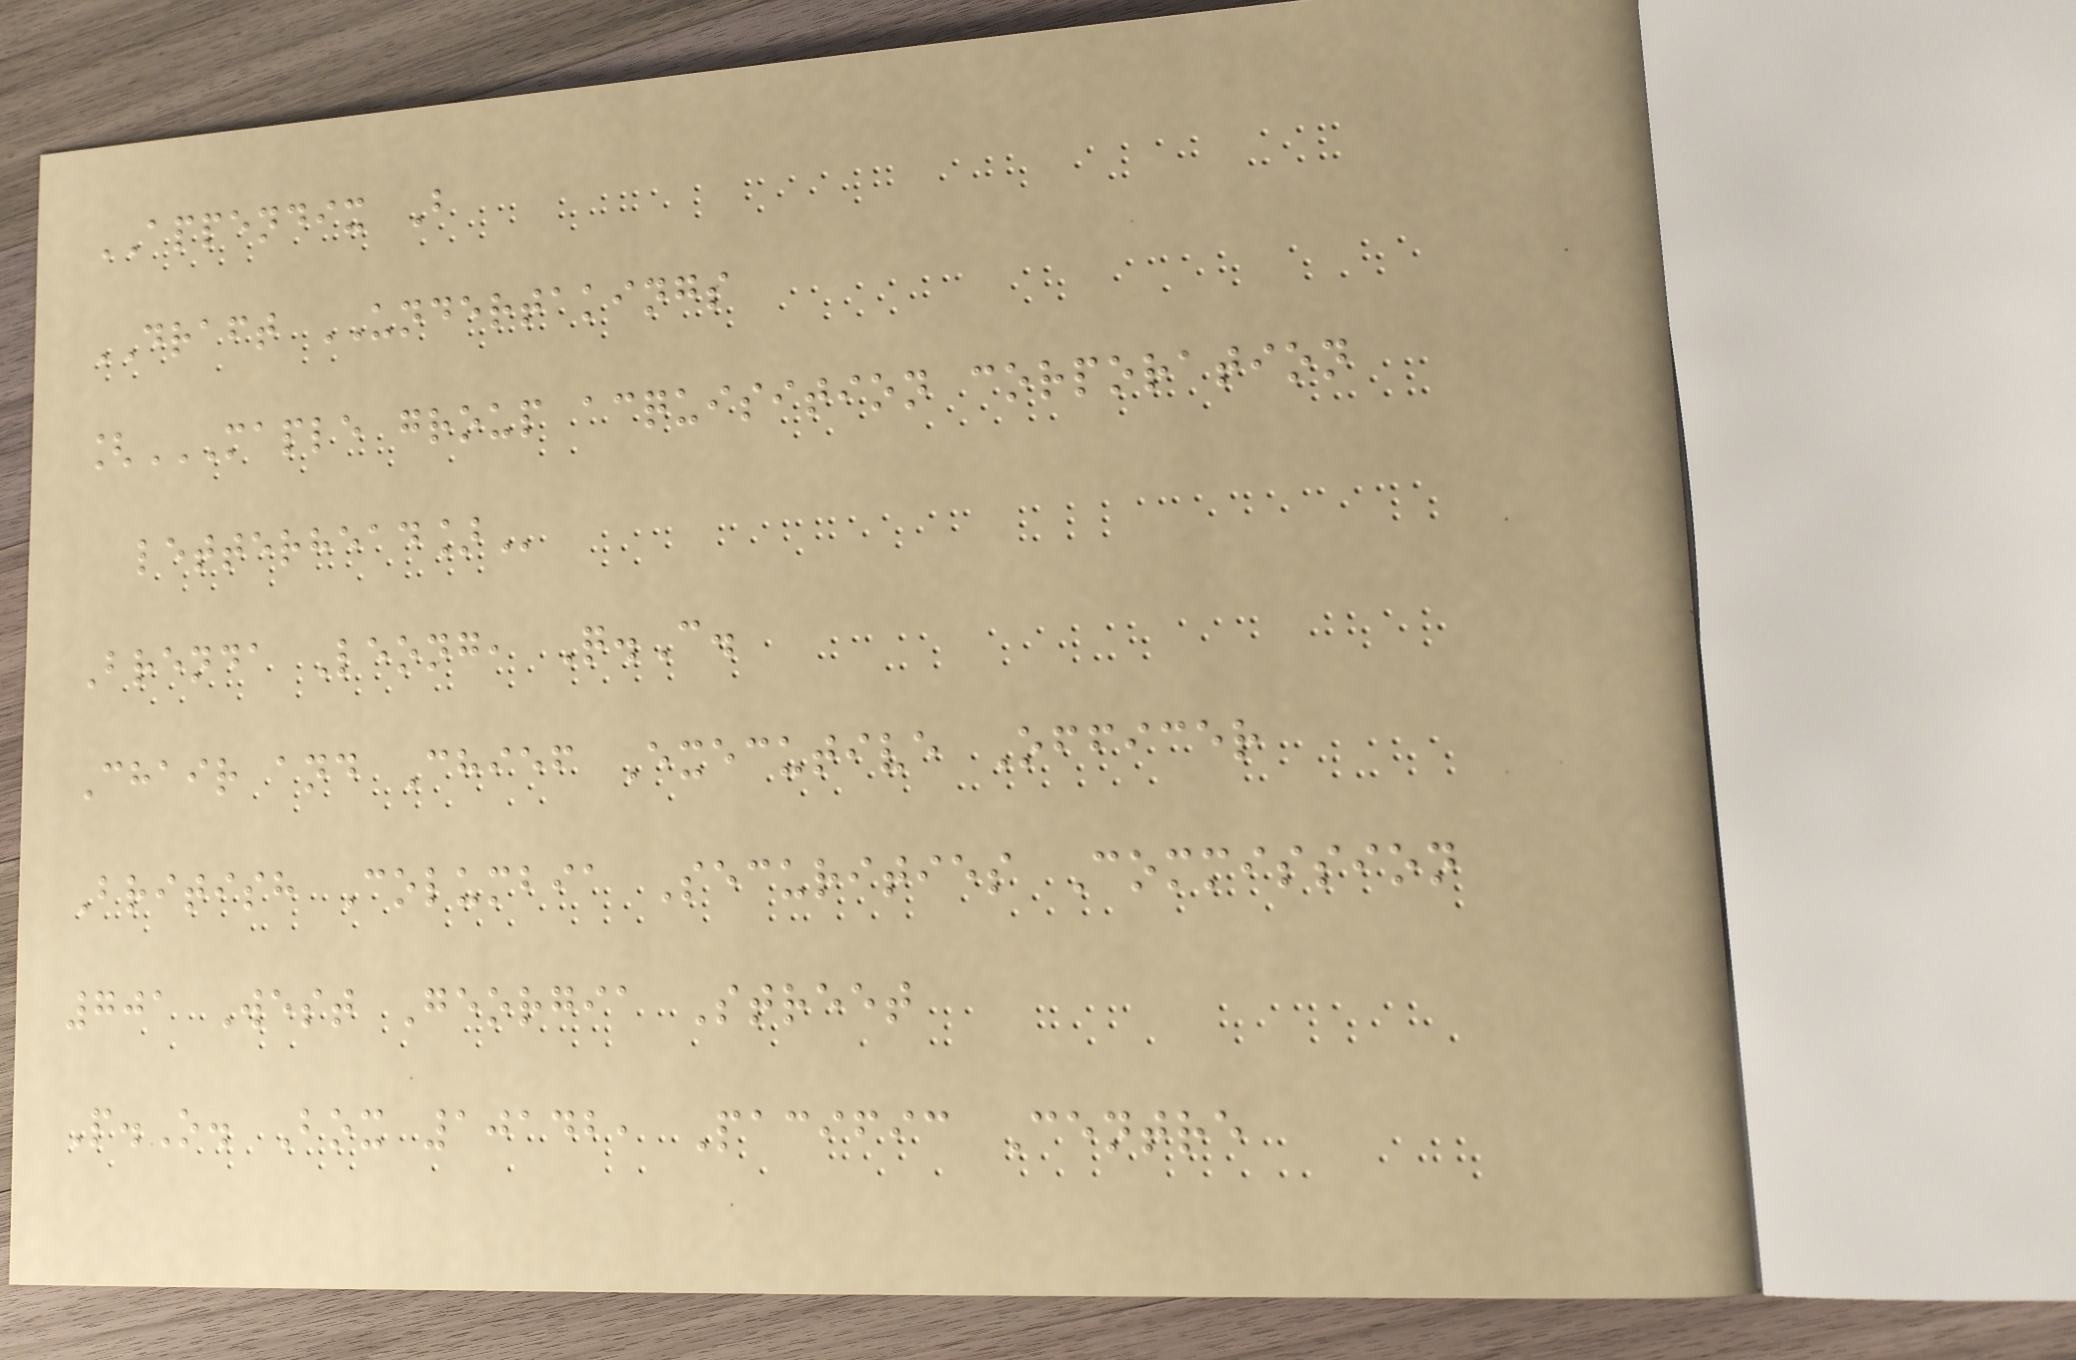APPENDIX B
DRAFT UNDERTAKINGS
[MAPLE GROUP ACQUISITION CORPORATION
LETTERHEAD]
Brenda Leong, Q.C.
Chair and Chief Executive Officer
British Columbia Securities Commission
701 West Georgia Street
P.O. Box 10142, Pacific Centre
